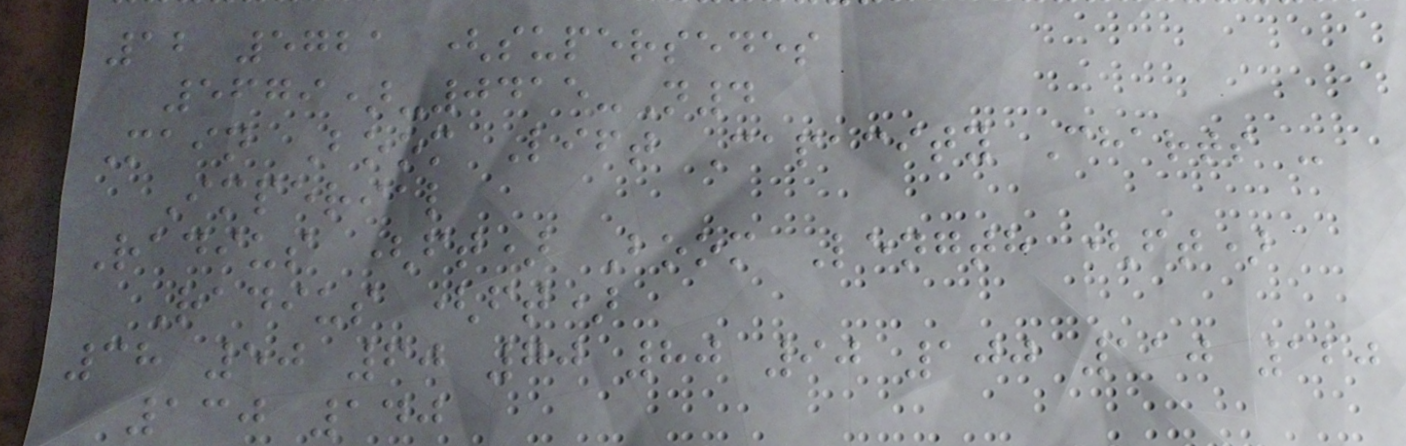12 5721 (supersedes
5679)-0415-N4
Main Boom Lift Capacity Charts -
Imperial
Radius (ft) Boom Length (ft)
Radius (ft)
38 50 60 70 80 90 100 110 120
130 140
